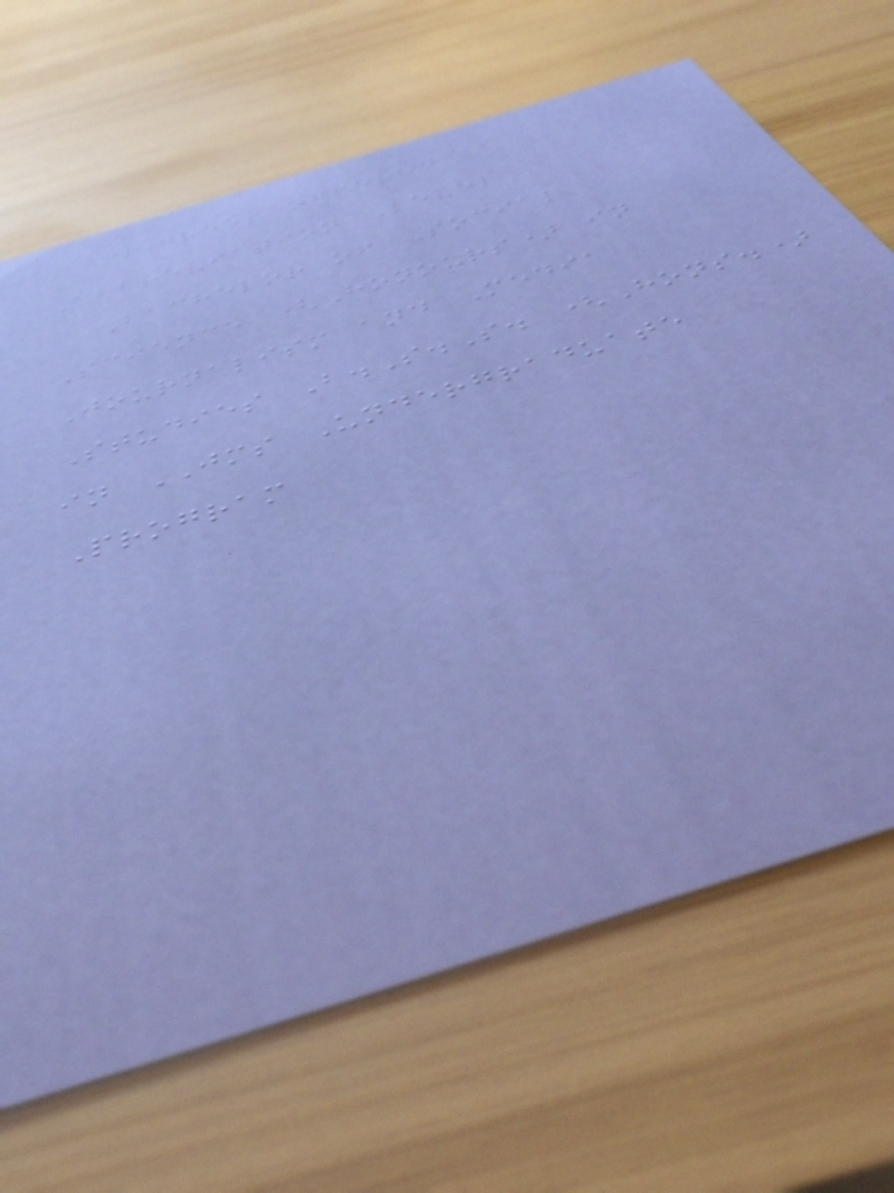Degrees offered
Abbreviation Level
Bachelor of Social
Science (Honours) in
Journalism and Media
Studies B.S.S. (Hons.)
in JMS Undergraduate
Program
